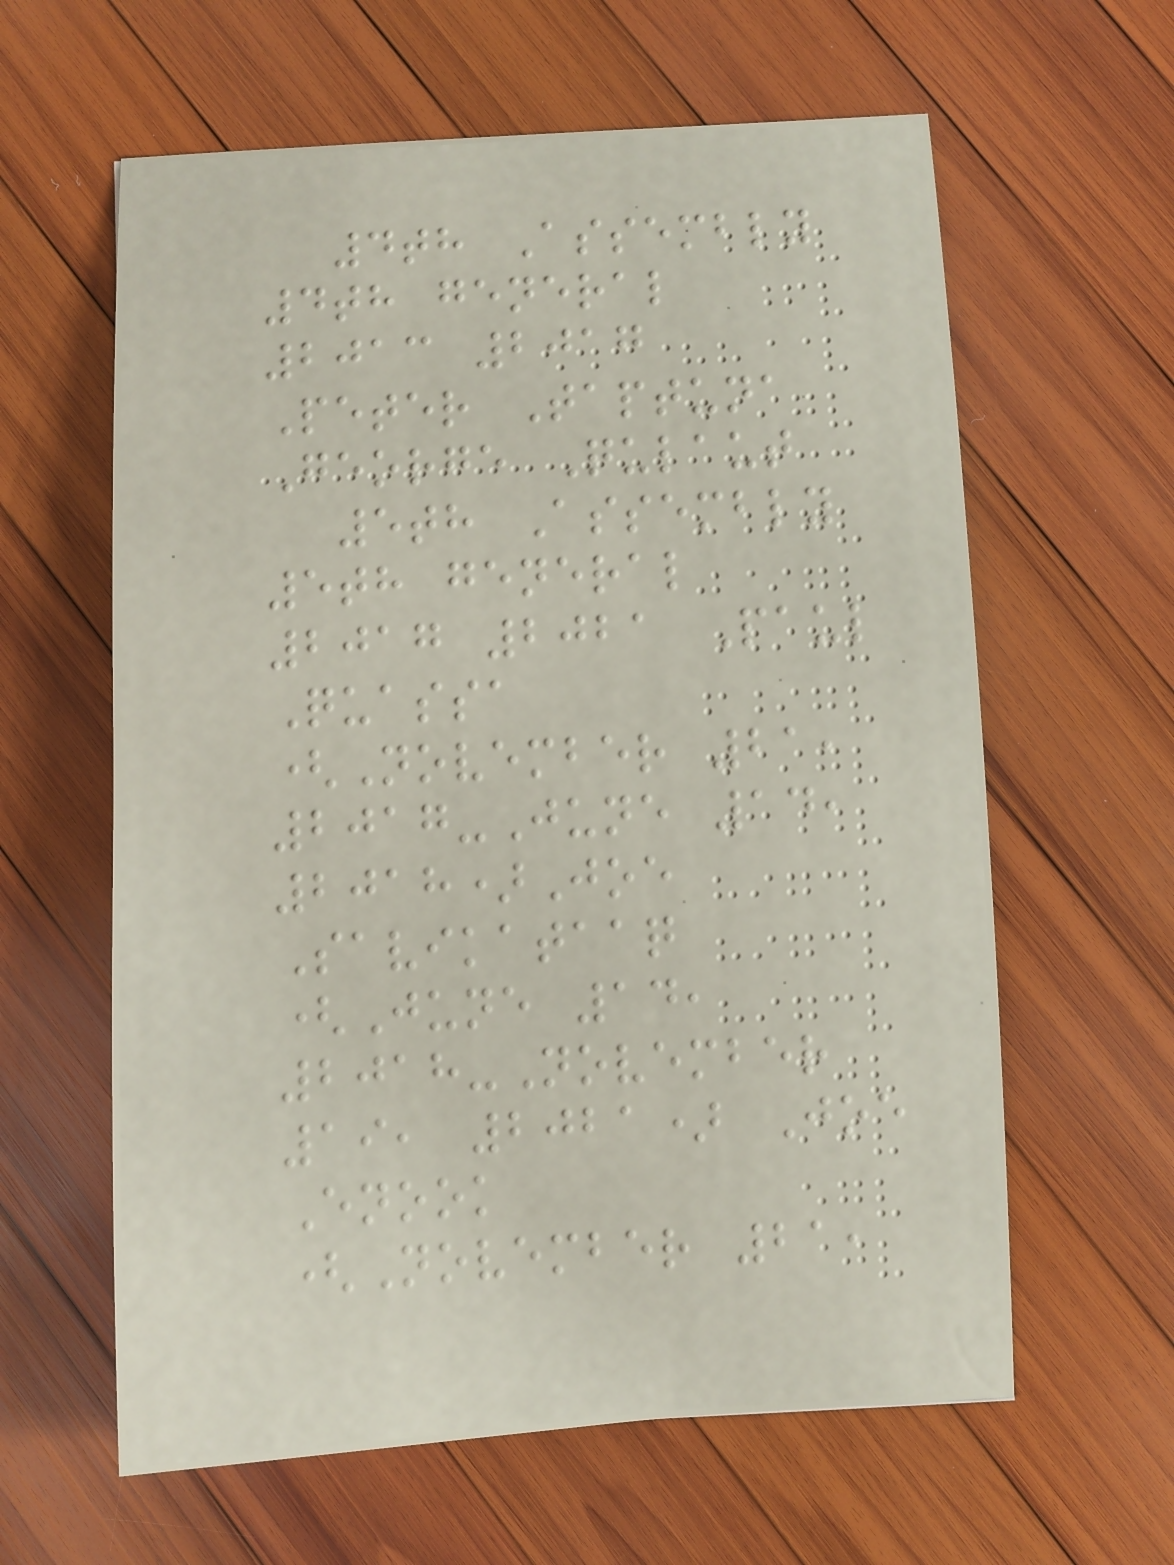4th Assembly
4th general
2013 2017
Peter Taptuna
George Qulaut
5th Assembly
5th general
2017 2021 Paul
Quassa
(November 21,
2017-June 14,
2018)Joe
Savikataaq
(June 14,
2018-November
19, 2021) Joe
Enook
(November 21,
